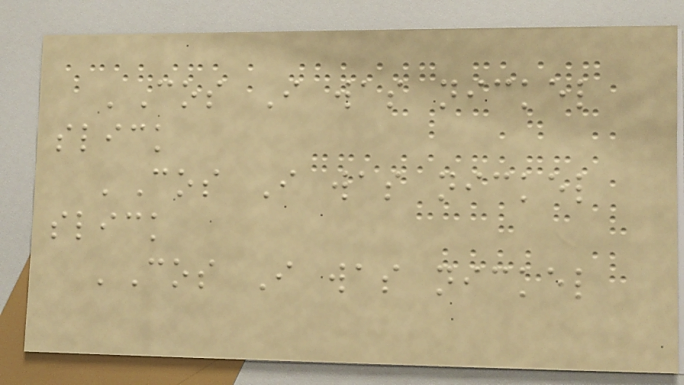'Cos I was nickel
slick
'Cos I was nickel
slick
'Cos I was nickel
